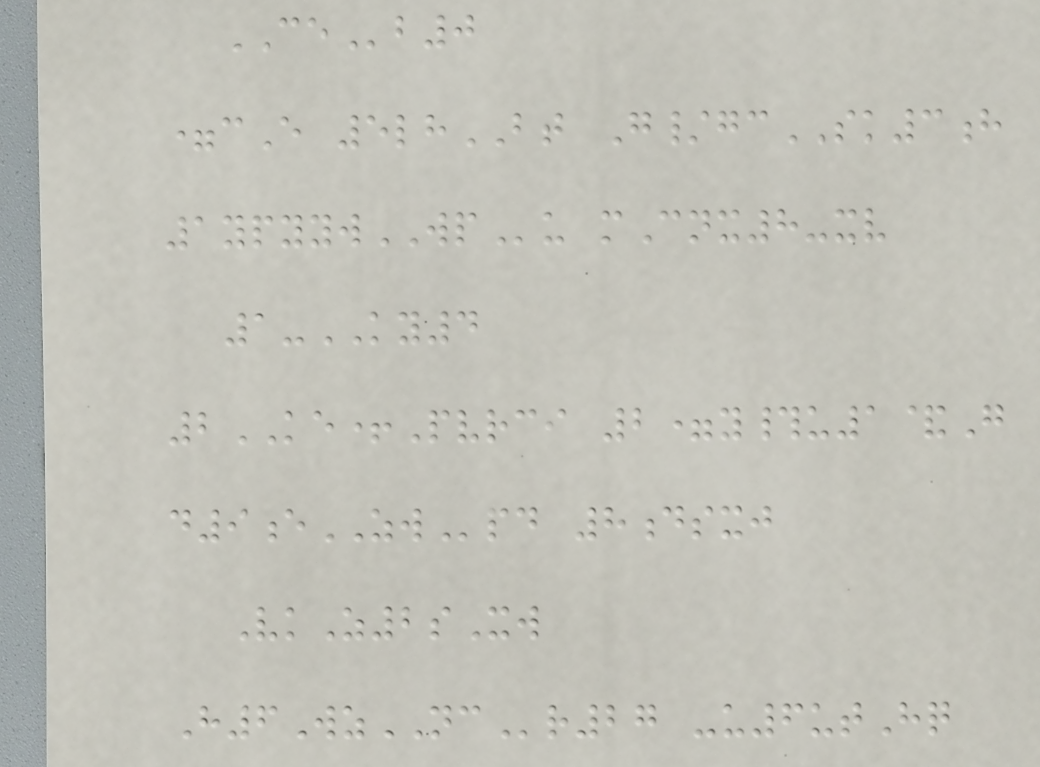CEb0
=cE 5lhBT G/gcSK3h
1ypyywWPu mCnx8-xv
1-KY4
2KE+Pvrci 2=y#u1&G
d9eZWpd 8dsxj
VkZ2sXw
H6WzNCr27 -u6utHq
